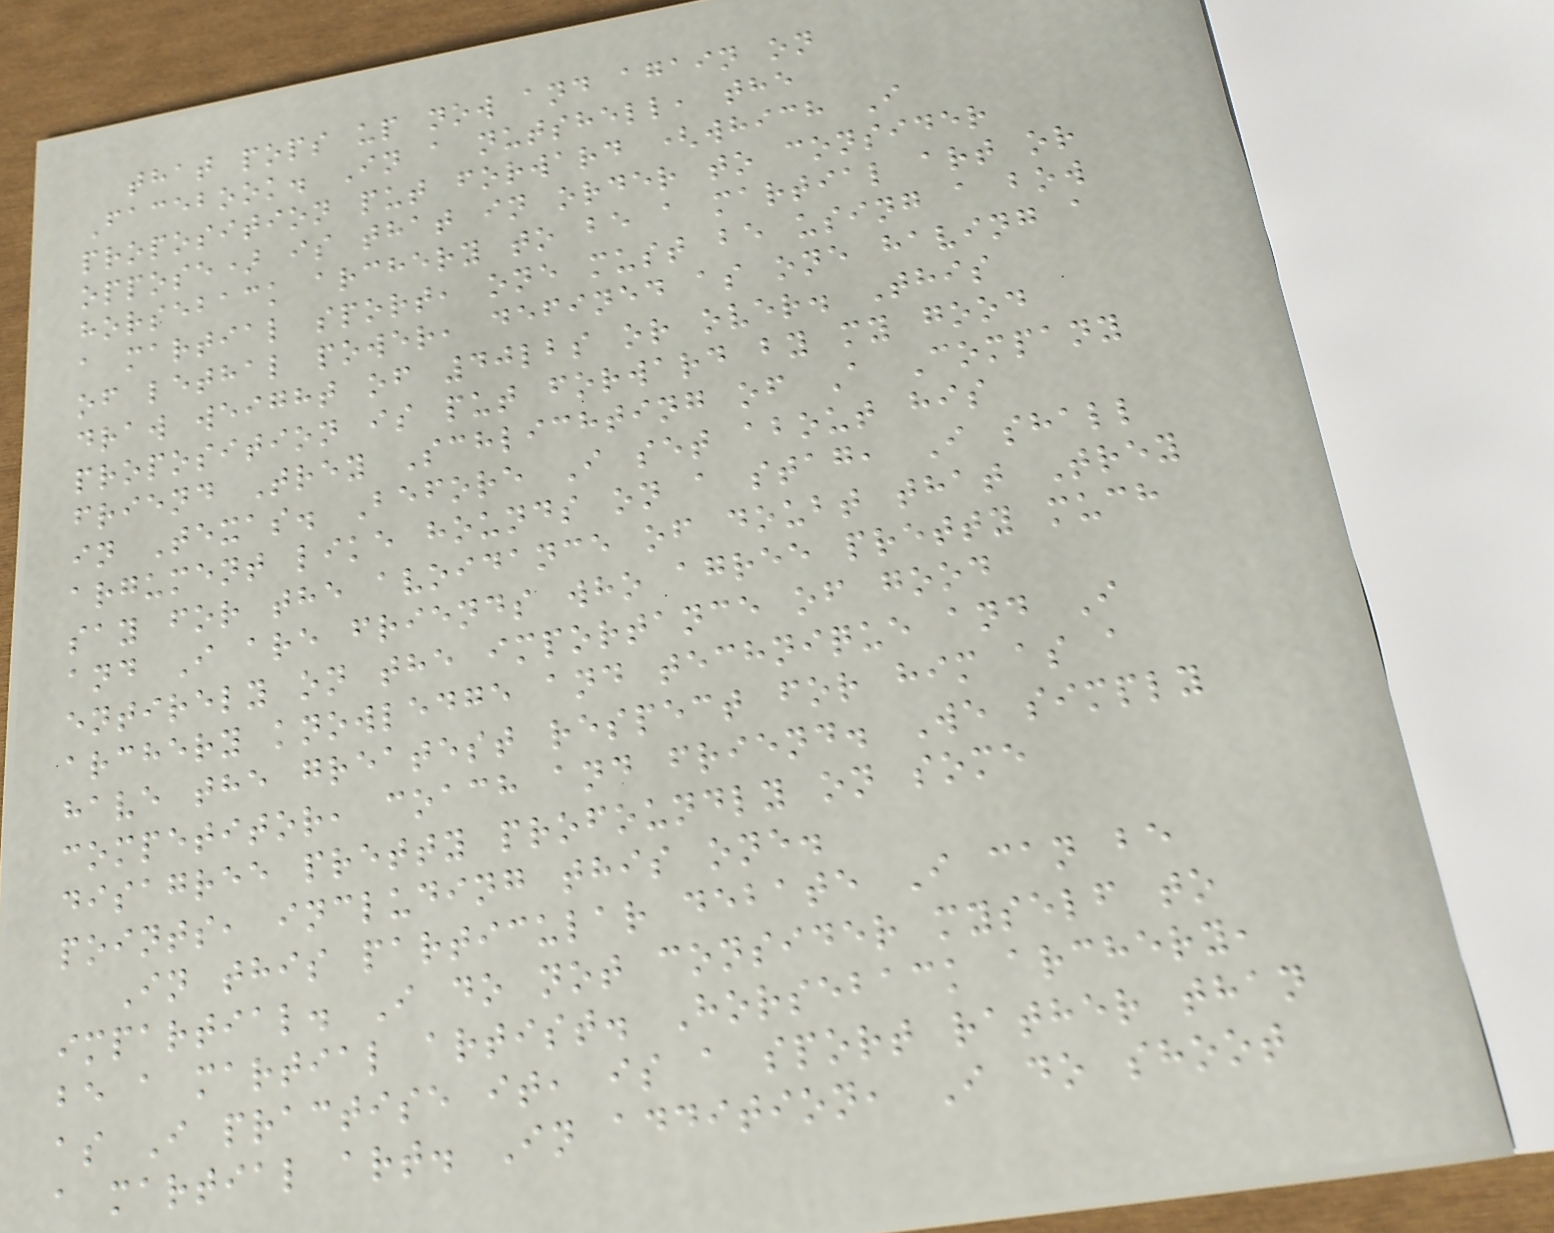that pops up now and again on
Facebook. In a nutshell, the
proposition put forward (which I
oppose) is that in order to consider
horseback archery to be a martial art or
a martial sport, one must be using a bow
of lethal power, defined as one having a
draw weight of 40lbs or over. This
proposition is put forward by my good
friend Trey Schlichting of A Company
in Texas. Before I set about his
argument like hounds on a stag, I shall
say for the avoidance of doubt that Trey
and I are friends who agree pretty much
entirely on the importance of good
archery knowledge and technique and I
have the greatest respect for him as a
competitor, coach and friend. We simply
disagree pretty profoundly on some
points, including this one.
In this particular debate I can be
impartial. I do not consider myself to
be a martial artist. Horseback archery,
as I practise it, is a sport rather than
a martial art. In addition, I do shoot
